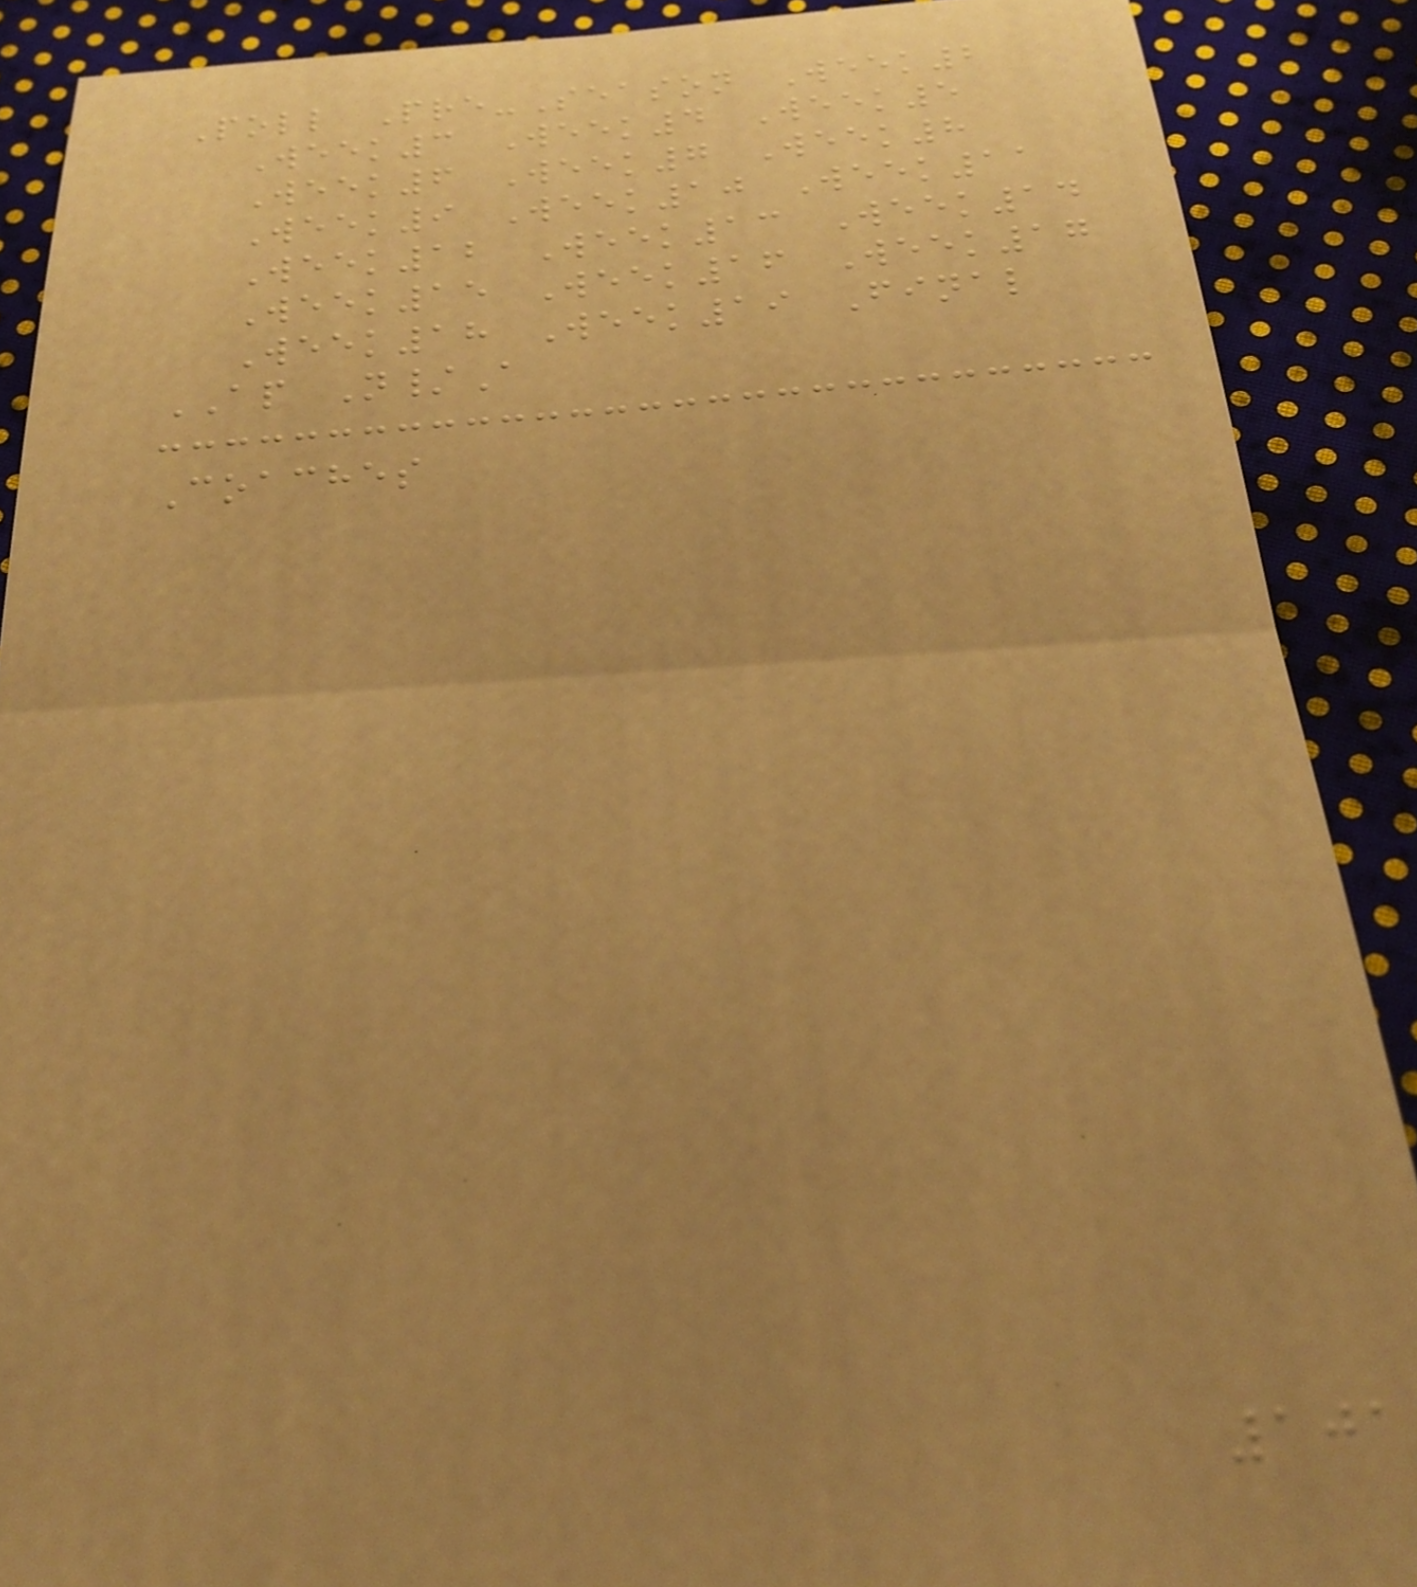Poll Pre-Season Week2
Week3 Week4 Week5
Week6 Week7 Week8
Week9 Week10 Week11
Week12 Week13 Week14
Week15 Week16 Week17
Week18 Week19 Final
AP N/A
Coaches
101
